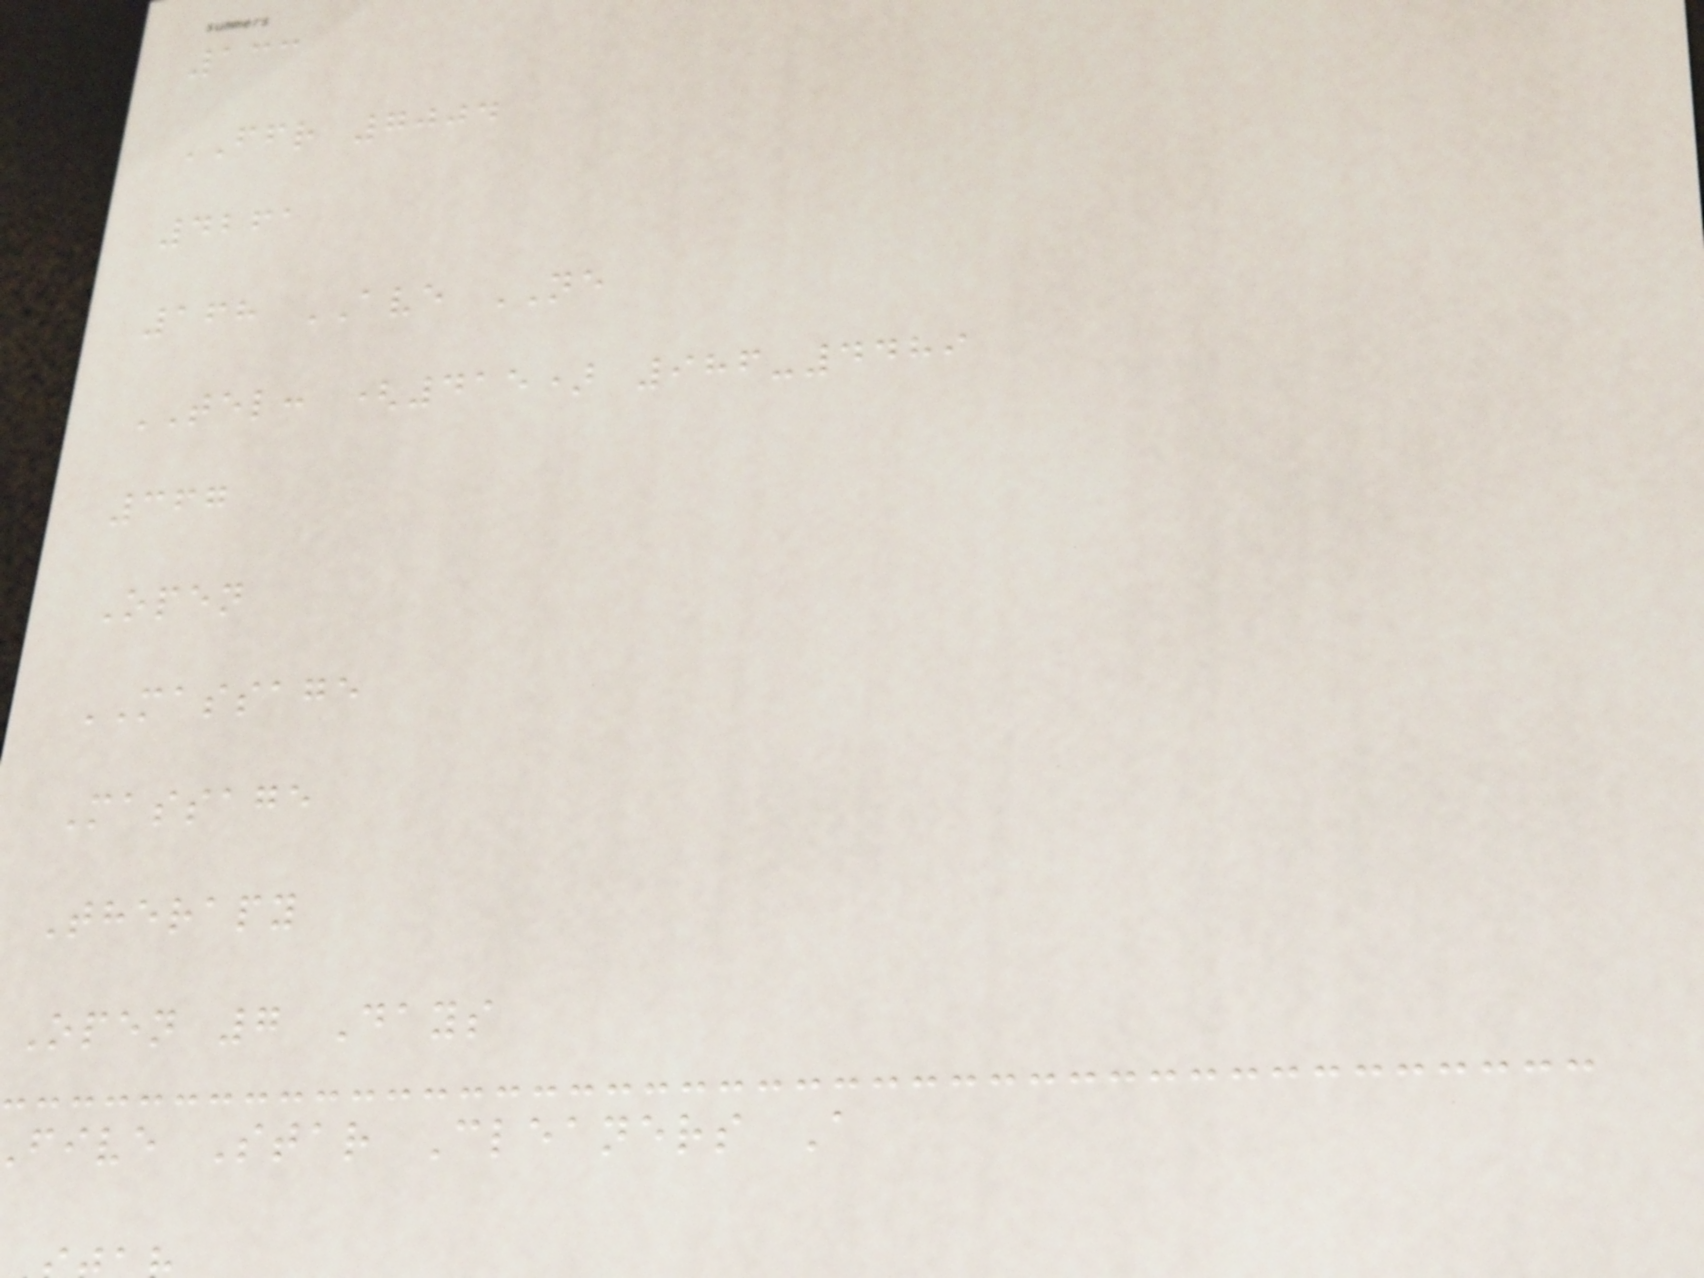133
FFR 7004
4261
168 AVE NE
TEL: (415) 986-4489
367
Open
MASSAGE
Massage
Therapy
Open 7 Days
five Star Cleaners A
